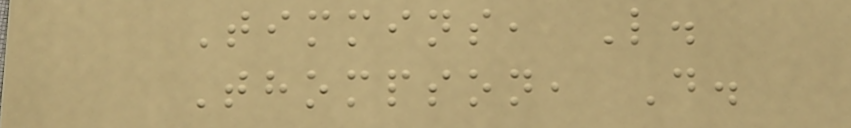Timmins, L.
Thompson, D.
